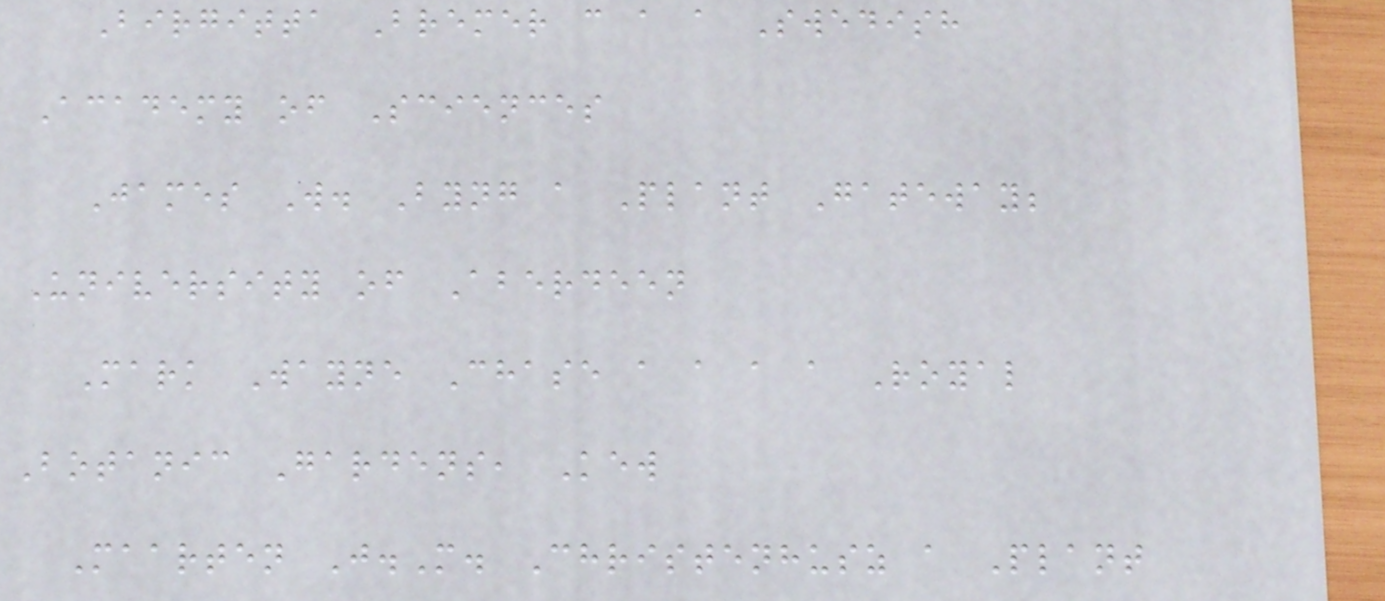Birgitta Bremer c a a Swedish
Academy of Sciences
James W. Byng a Plant Gateway;
University of Aberdeen
Mark Wayne Chase a a a a Royal
Botanic Gardens, Kew
Maarten J.M. Christenhusz a Plant
